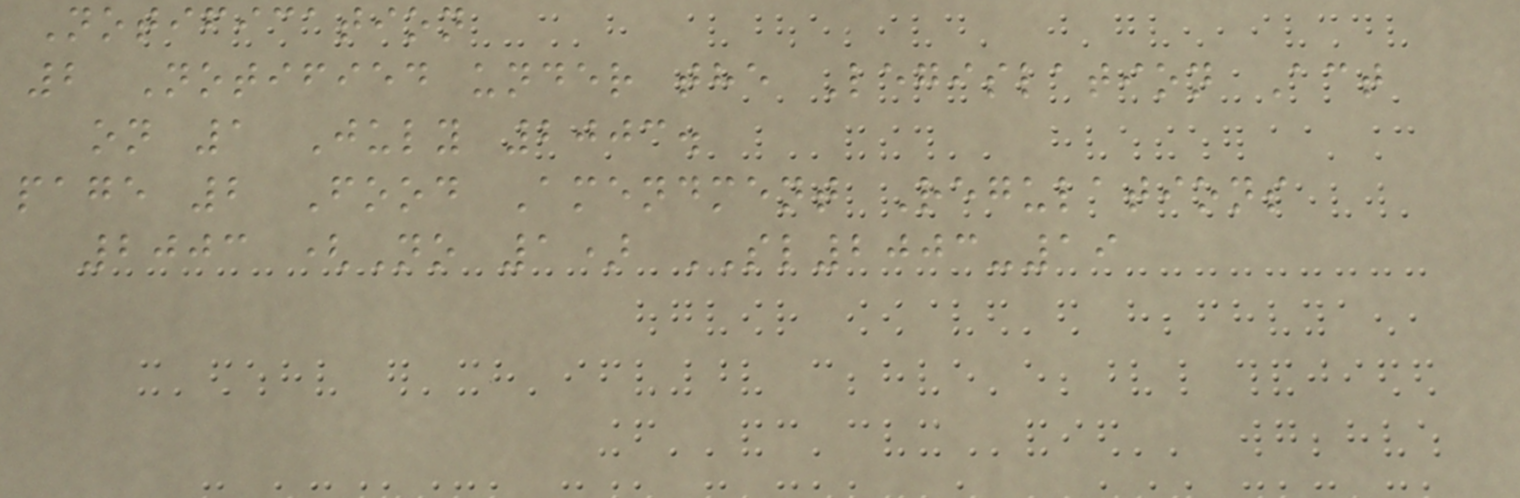Notification
2 Notified under the Legislation Act
on 1 July 2003.
page 2 Food Amendment Regulations
2003 (No 1) SL2003-19
